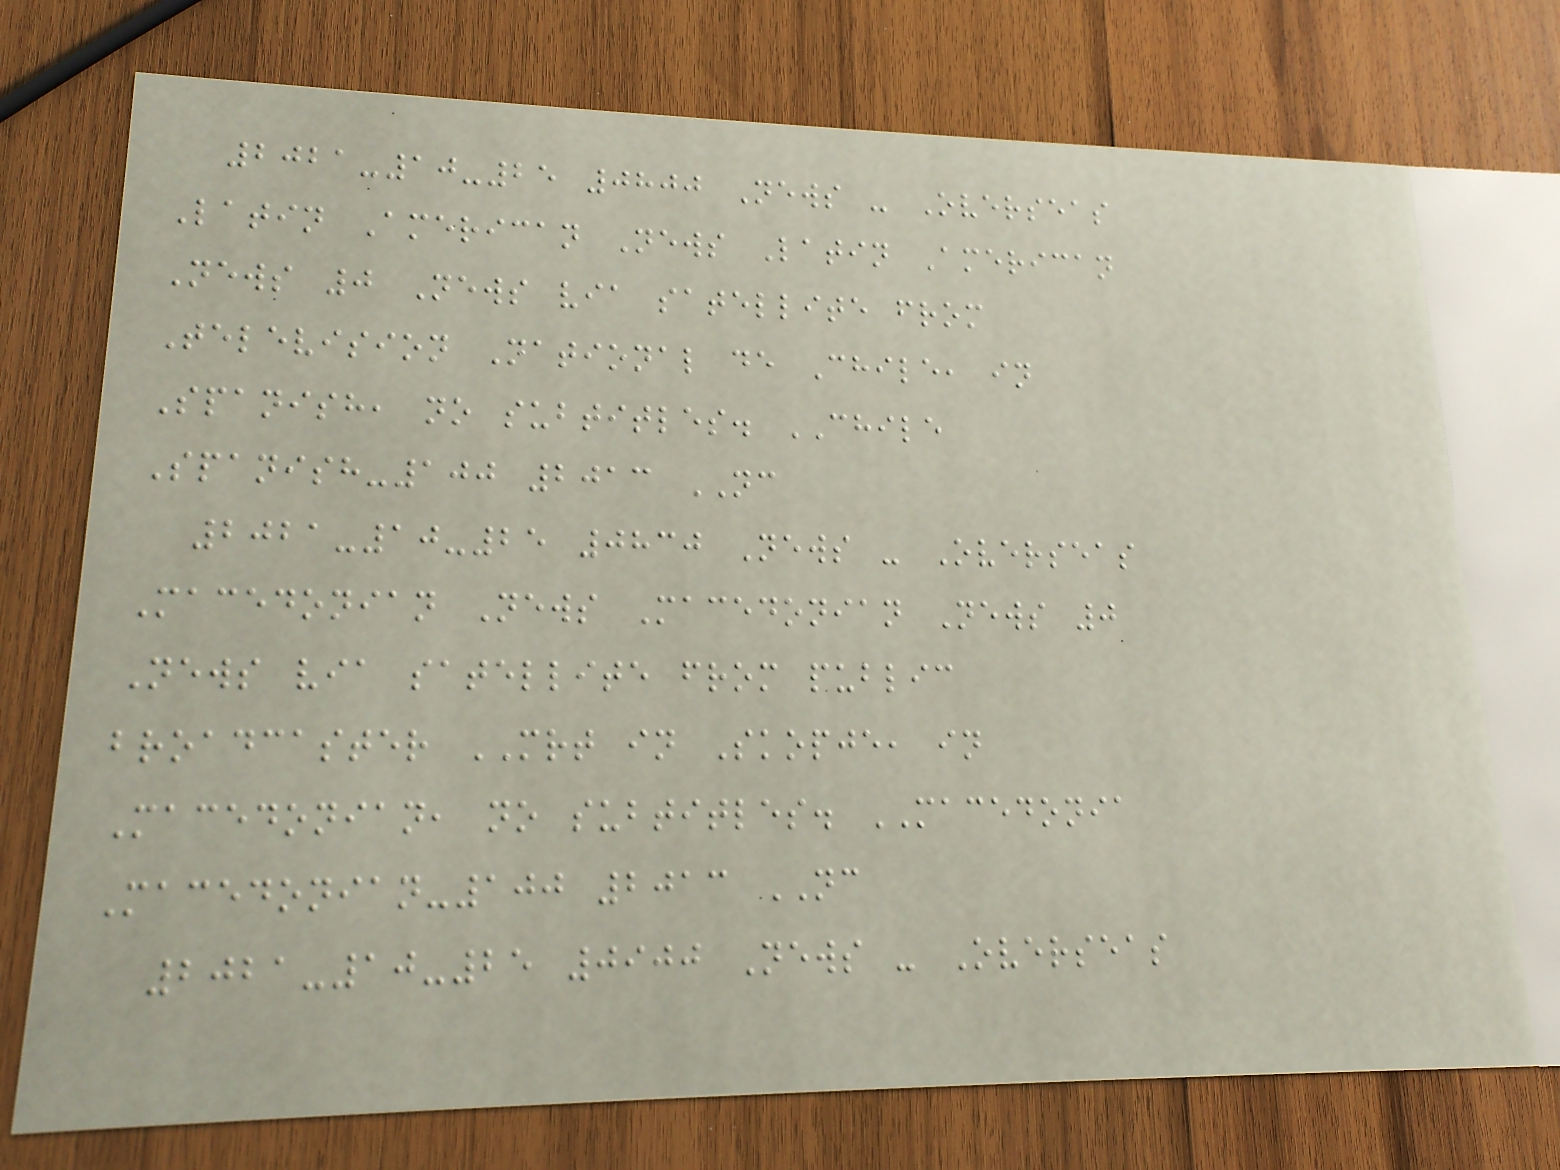2021-10-25 0800 News - Overseas
Latin American News Latin American
News 0 News via satellite from
Television National de Chile, in
Spanish, no subtitles. CHILE
Spanish-100 2013 NC
2021-10-25 0830 News - Overseas
Macedonian News Macedonian News 0
News via satellite from public
broadcaster MRT in Skopje, in
Macedonian, no subtitles. MACEDONIA
Macedonian-100 2013 NC
2021-10-25 0900 News - Overseas
